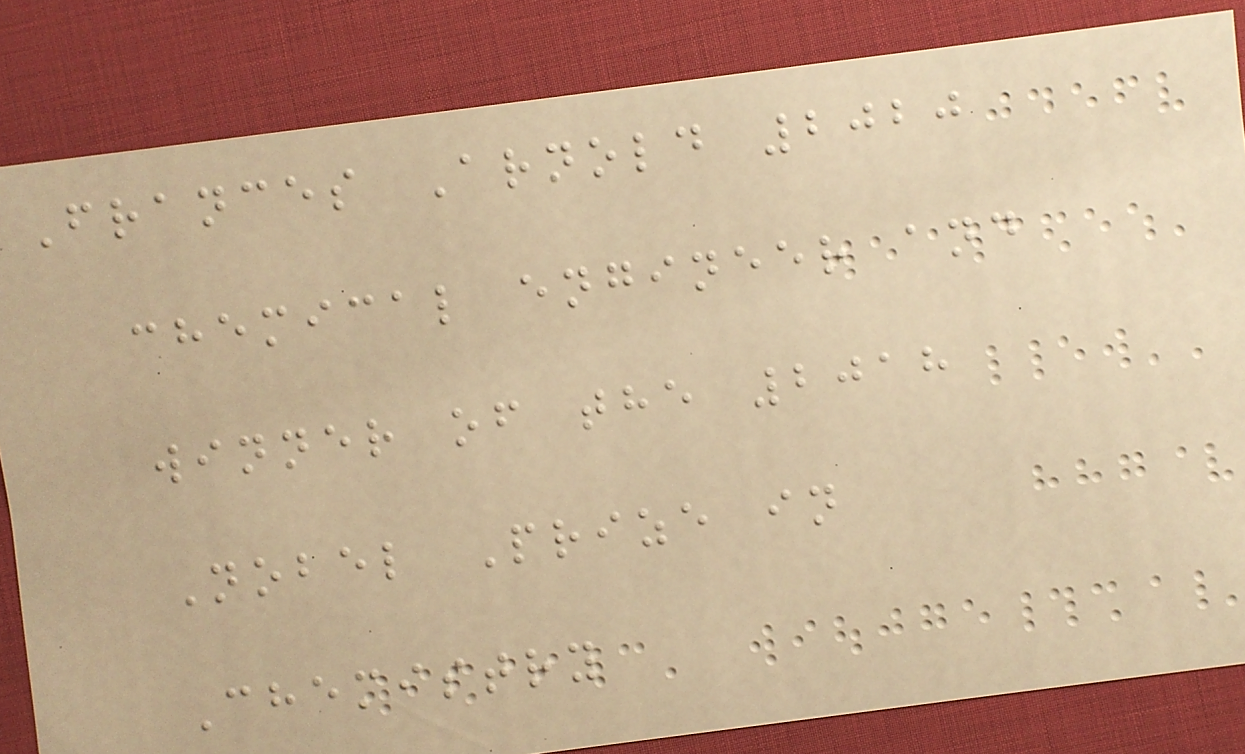Frances Arnold 2020
chemical engineer and
winner of the 2018
Nobel Prize in
Chemistry
